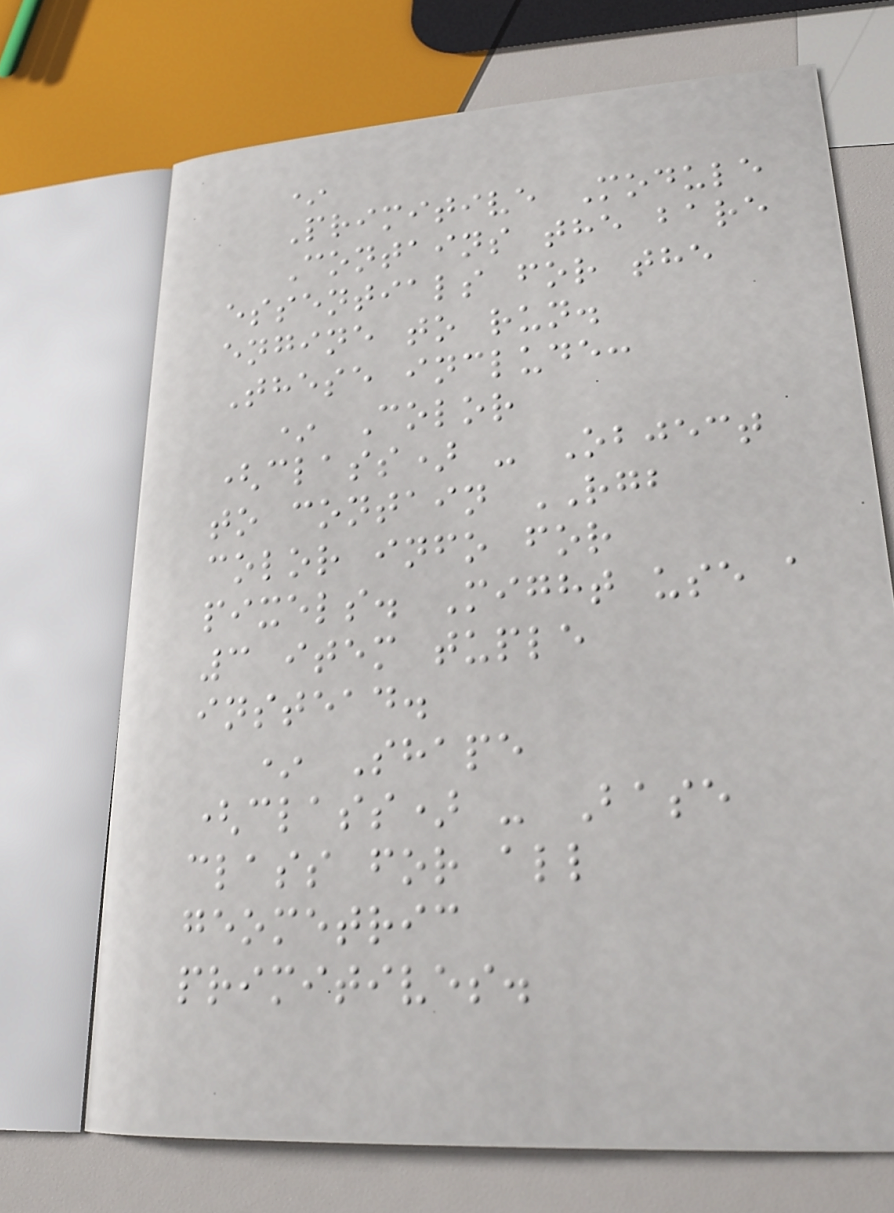*
Primitive Module
Contains the bare
essentials for the
engine to run.
These include:
* Color
(class) - Object
to contain RGB
color info for
pixels. Might use a
3 item tuple
instead.
* Shape
(class) - Base
class for all
geometric
primitives.
